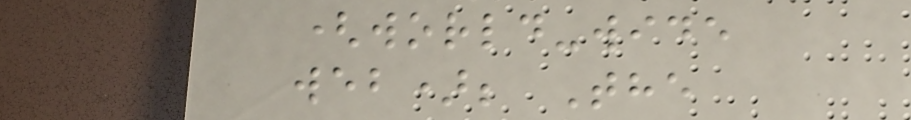(world-wide
web); The
